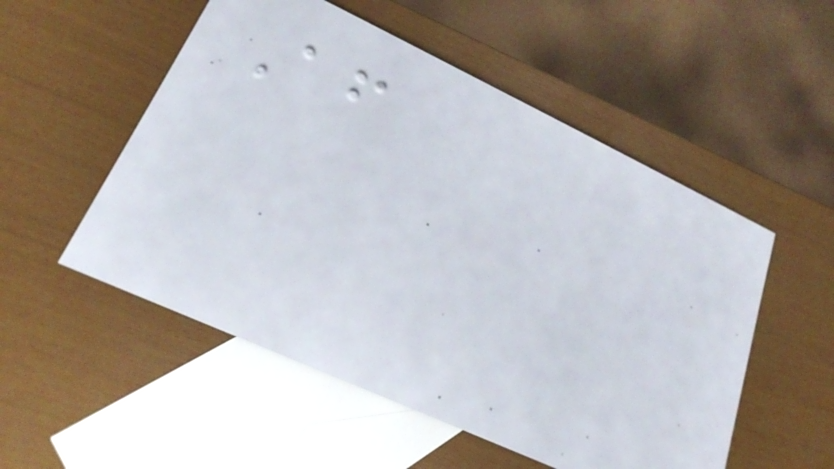After
